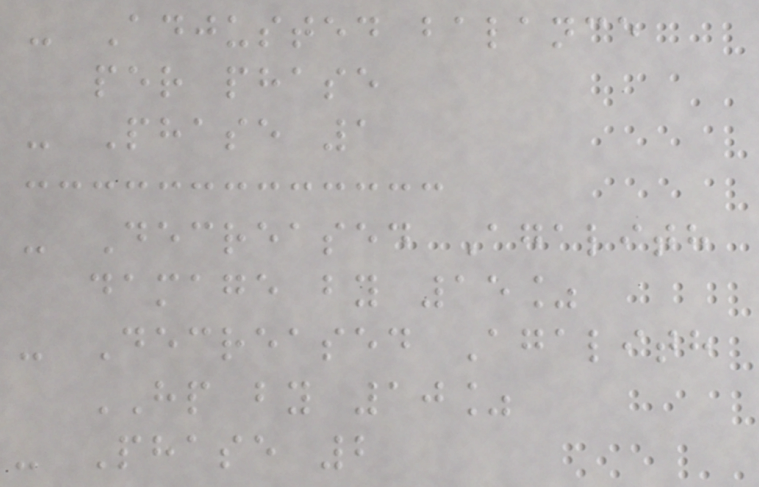- Adjusted balance
per phase
- Phase 1
- Decreased Agalith
damage by 15%
- Decreased Agalith
HP by 10%
- Phase 2
